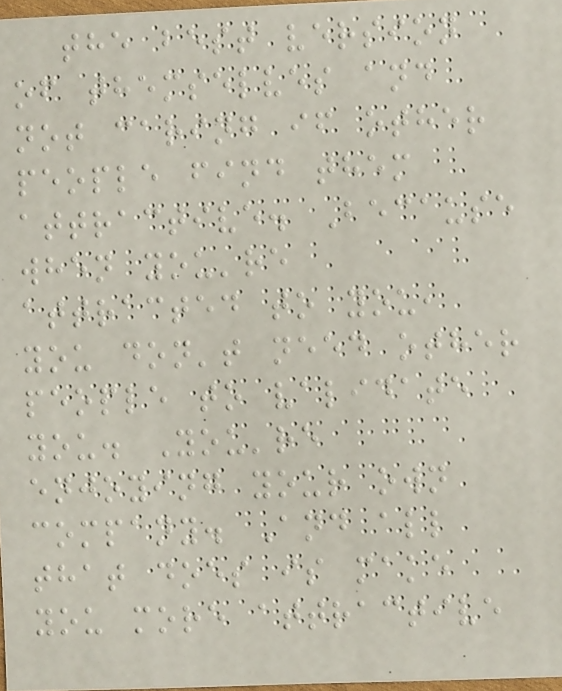the best version
of themselves and
not caring if other
people find them
attractive. Because
when you're
attracted to you,
you don't need other
people to validate
you. You're
enjoying your own
company. And all
that does is make
you more attractive
